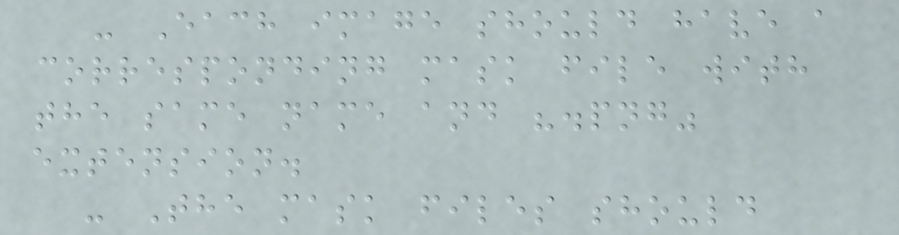- Each image should have a
corresponding mask file with
the same name and ".png"
extension.
- The mask files should
